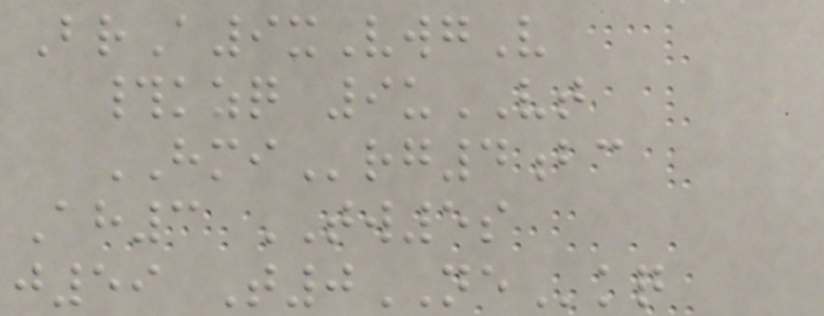BrA9xVwgV
#kzq 9uVT
HMIrg4bc
Ah3 TW5s
j59 T0NEkq
